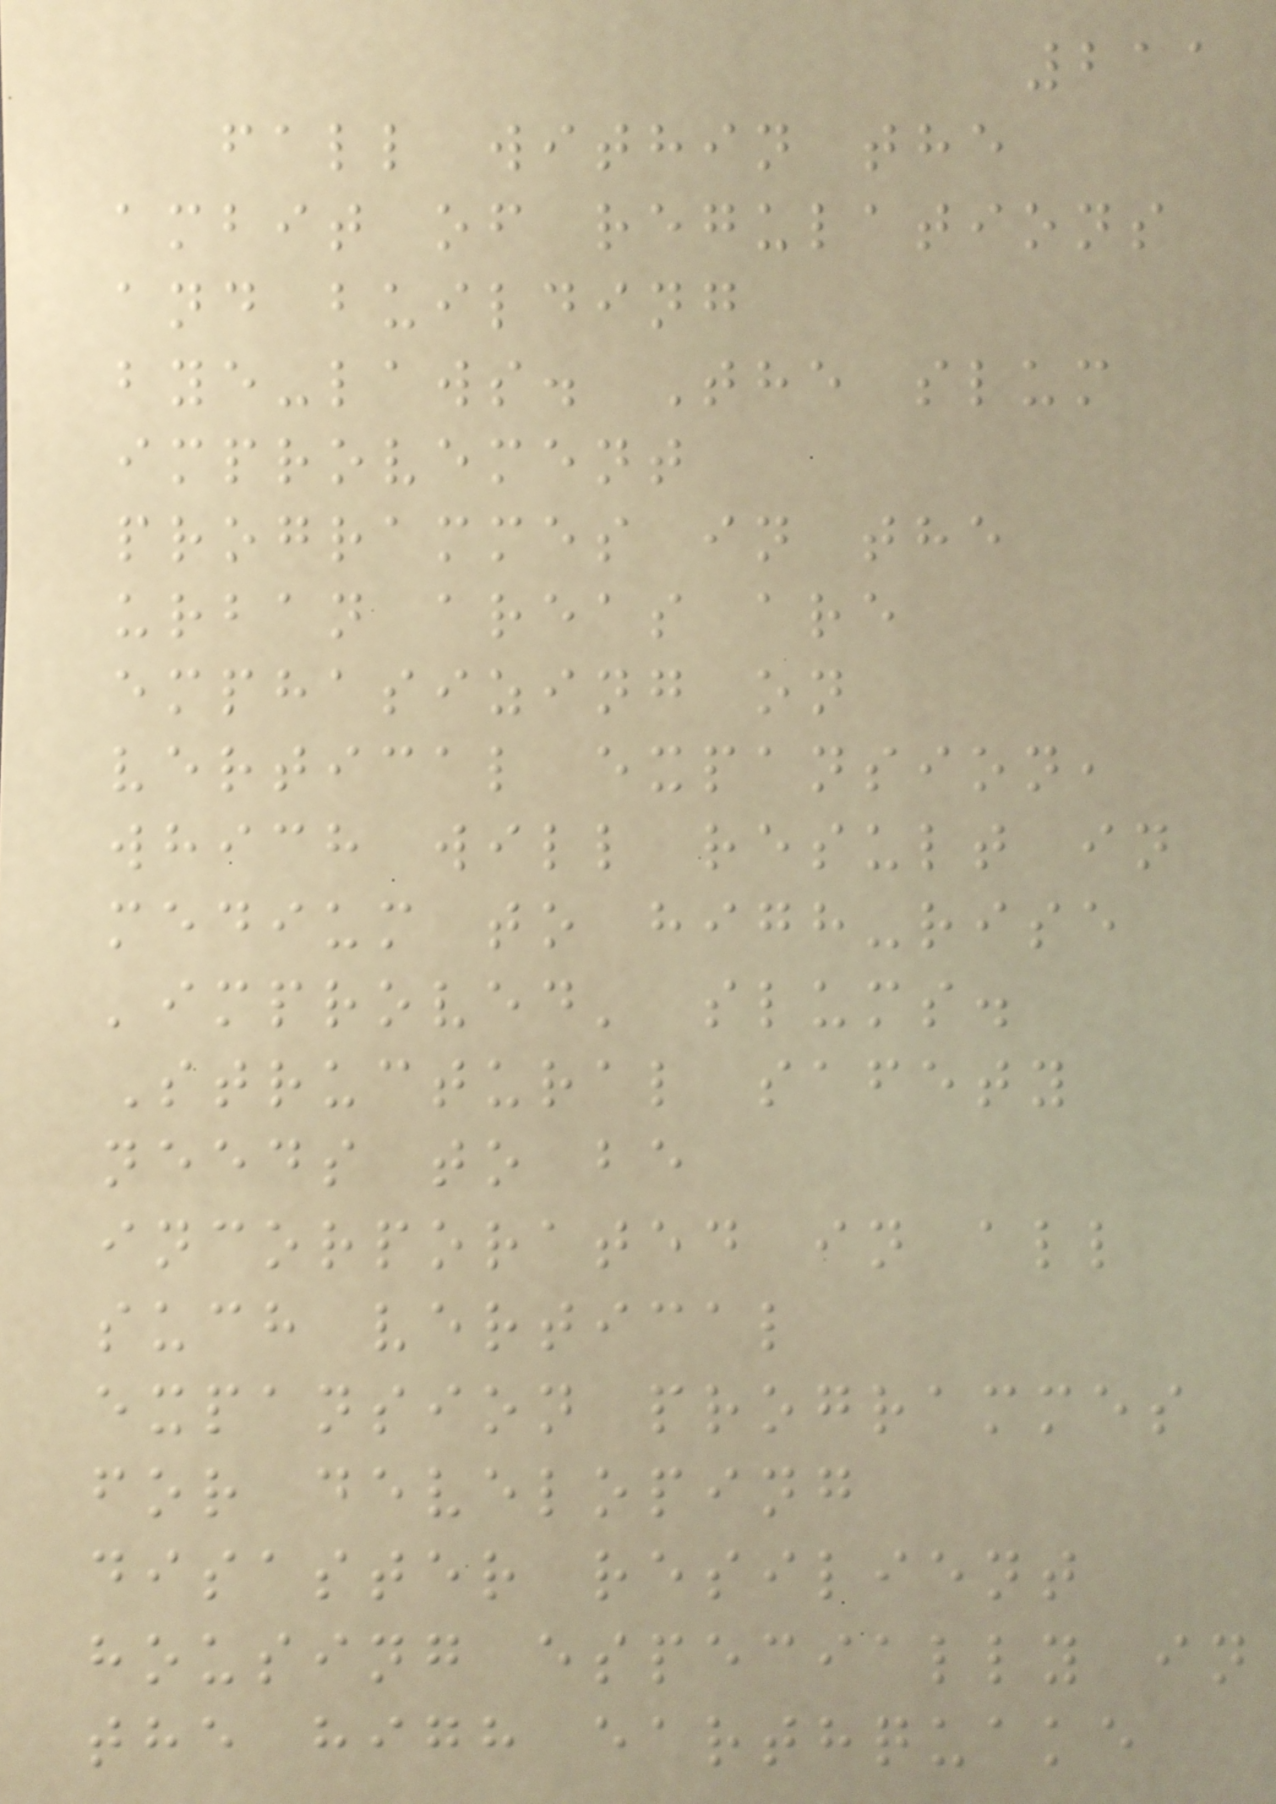211
fall within the
ambit of regulations
and building
bye-laws. The slum
improvement
programmes in the
urban areas are
emphasizing on
vertical expansion,
which will result in
medium to high-rise
'improved' slums.
Structural safety
needs to be
incorporated in all
such vertical
expansion programmes
for developing
disaster resilient
housing especially in
the high earthquake
